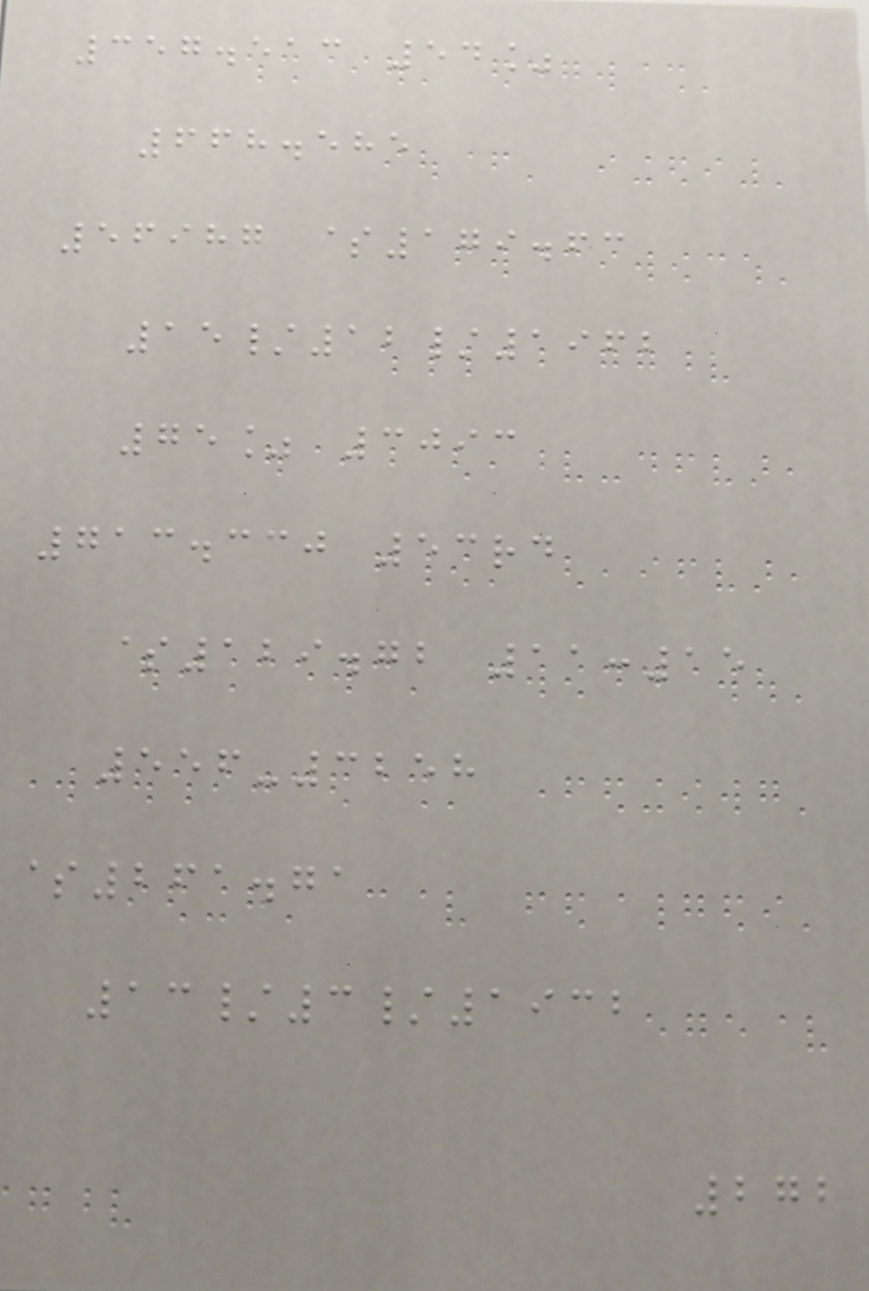357.513 54%
668.585
56987 $179.63
15/12/1962
75% 3093
713.330 53rd
$129.72 11:15
556-3258
$261.71
13/3/1932
272
